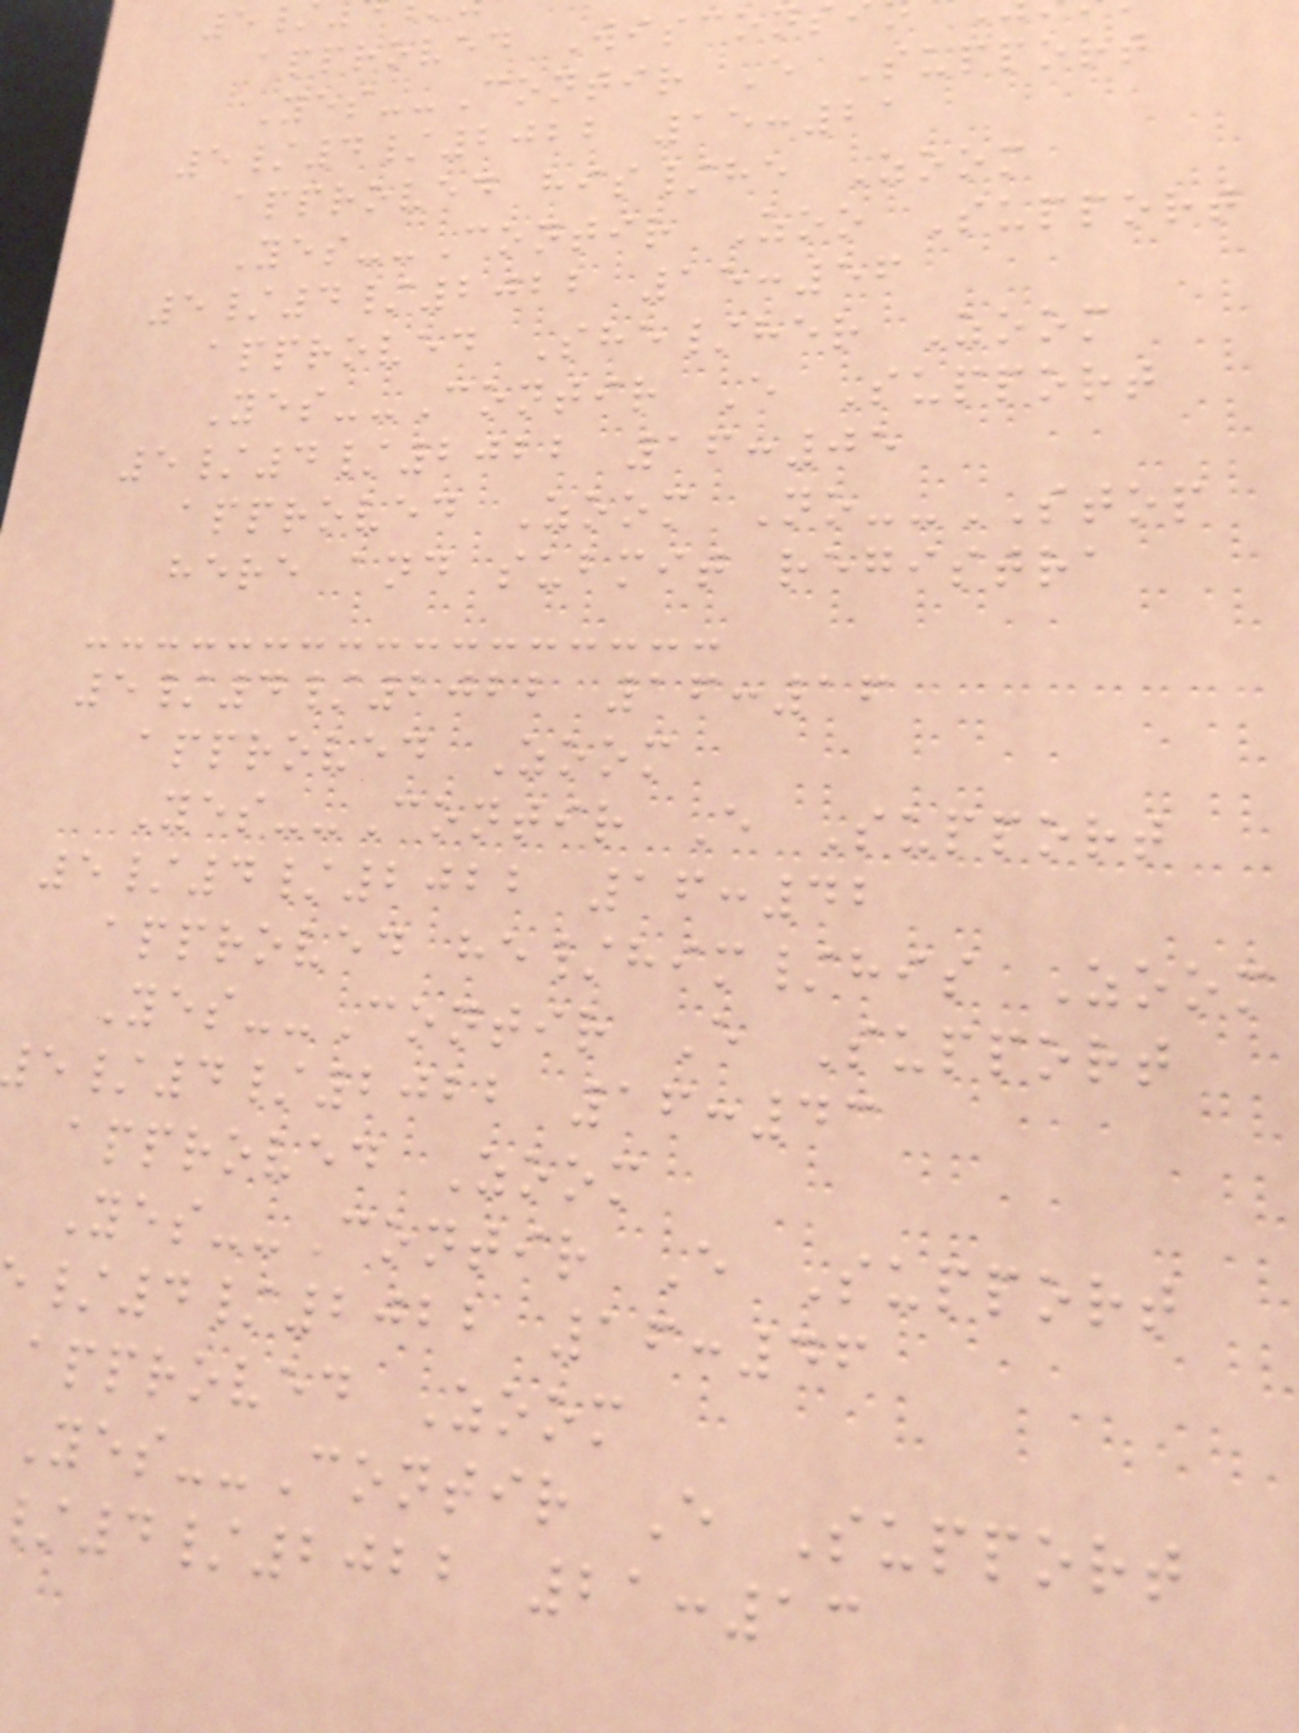approved Wiscon
Yes--Contir E Support
5/4/2022 15:21
approved his/he Zoom
Yes--Contir Zoo Support
5/4/2022 15:56
approved She/her Zoom
Yes--Contir E Support
5/4/2022 16:05
approved Zoom No--STOP
here and submit registra
5/4/2022 16:16
approved Zoom
Yes--Contir E Support
5/4/2022 16:42
approved he/him/his Zoom
Yes--Contir E Support
/4/2022 16:43
approved Zoom
Yes--Contir E Support
/4/2022 16:46
approved Zoom
Yes--Contir E Support
4/2022 21:13
